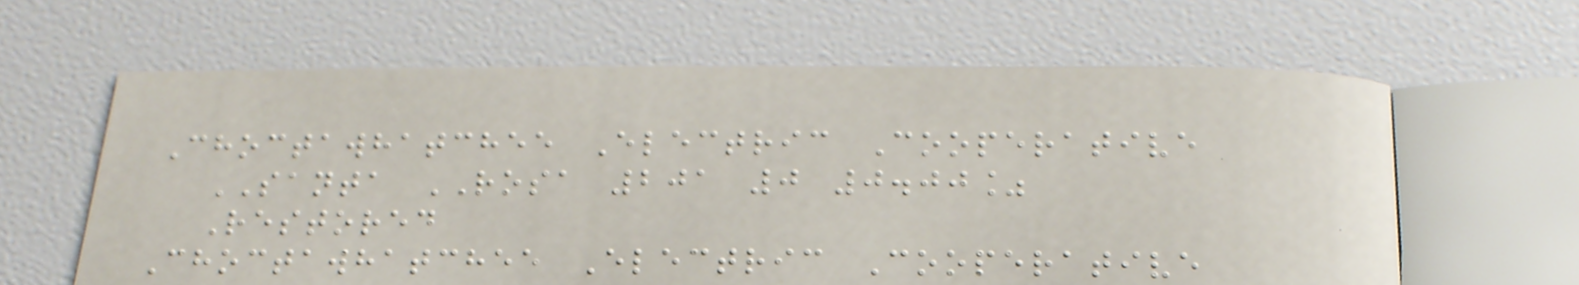Choctawhatchee Electric Cooperative
SANTA ROSA 201 0 0.00%
Restored
Choctawhatchee Electric Cooperative
